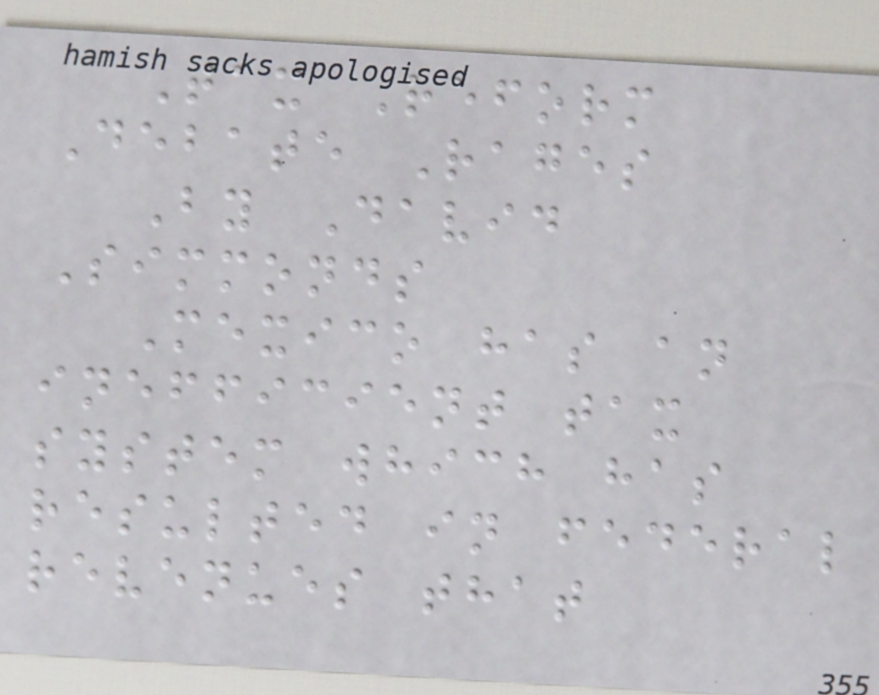Tax Reform
Debate Rages
By David
Simmonds
Mexico has an
inefficient tax
system which has
resulted in federal
revenues that
